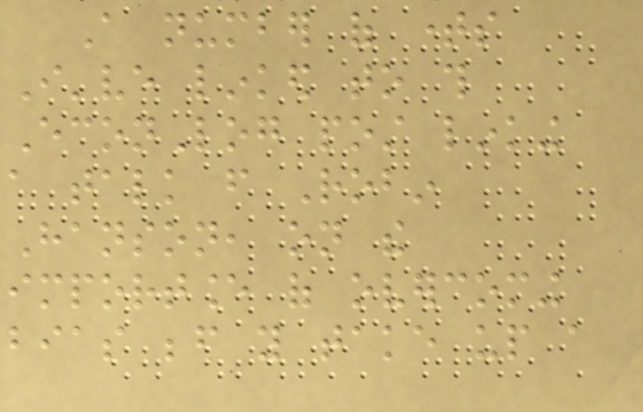A number of times
I've linked to this
EconLog post linking
a talk from Robin
Hanson, on the
importance of overcoming
bias before you take up a
